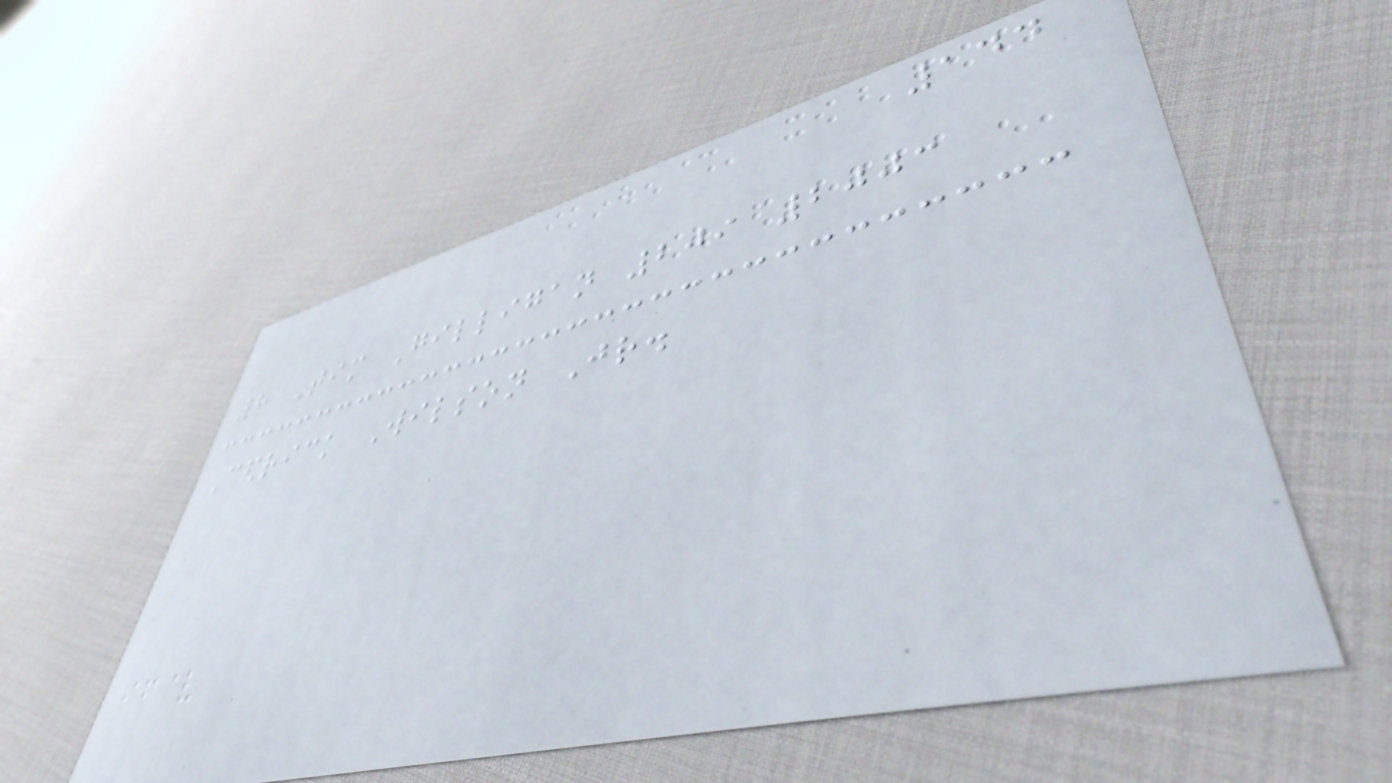144
8 Tim Gilligan 209 2003
Cedrick Wilson Jr.
